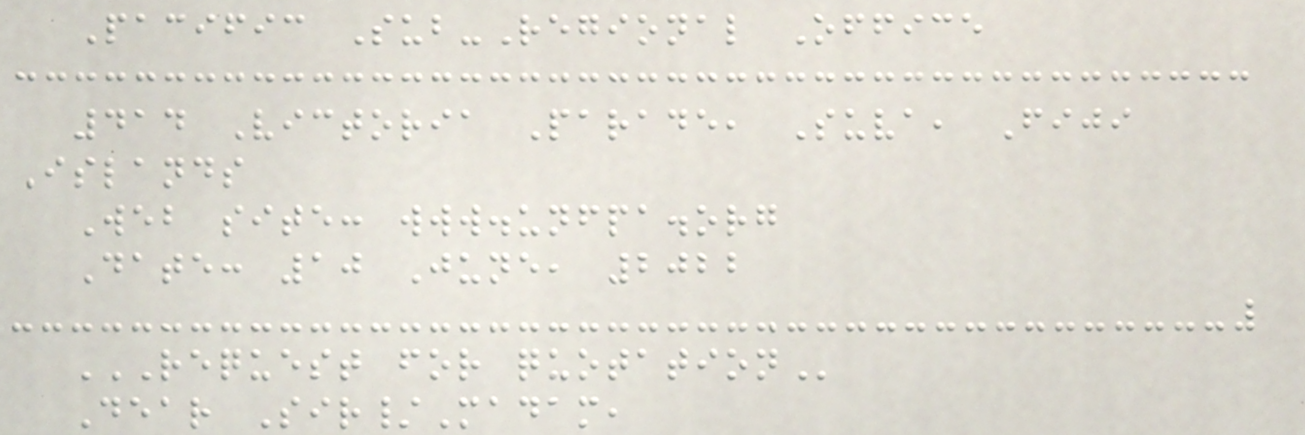Pacific Sub-Regional Office
414 Victoria Parade, Suva, Fiji
Islands
Web site: www.unfpa.org
Date: 10 June, 2022
REQUEST FOR QUOTATION
Dear Sir/Madam,
